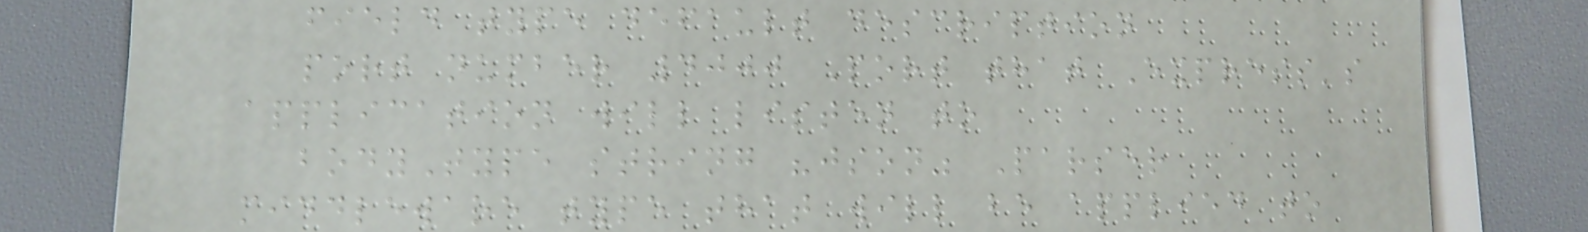field type default description
port number 4000 Port that Express's
application will listen to
bodyType string "json" Parser
middleware type that will be applied to
